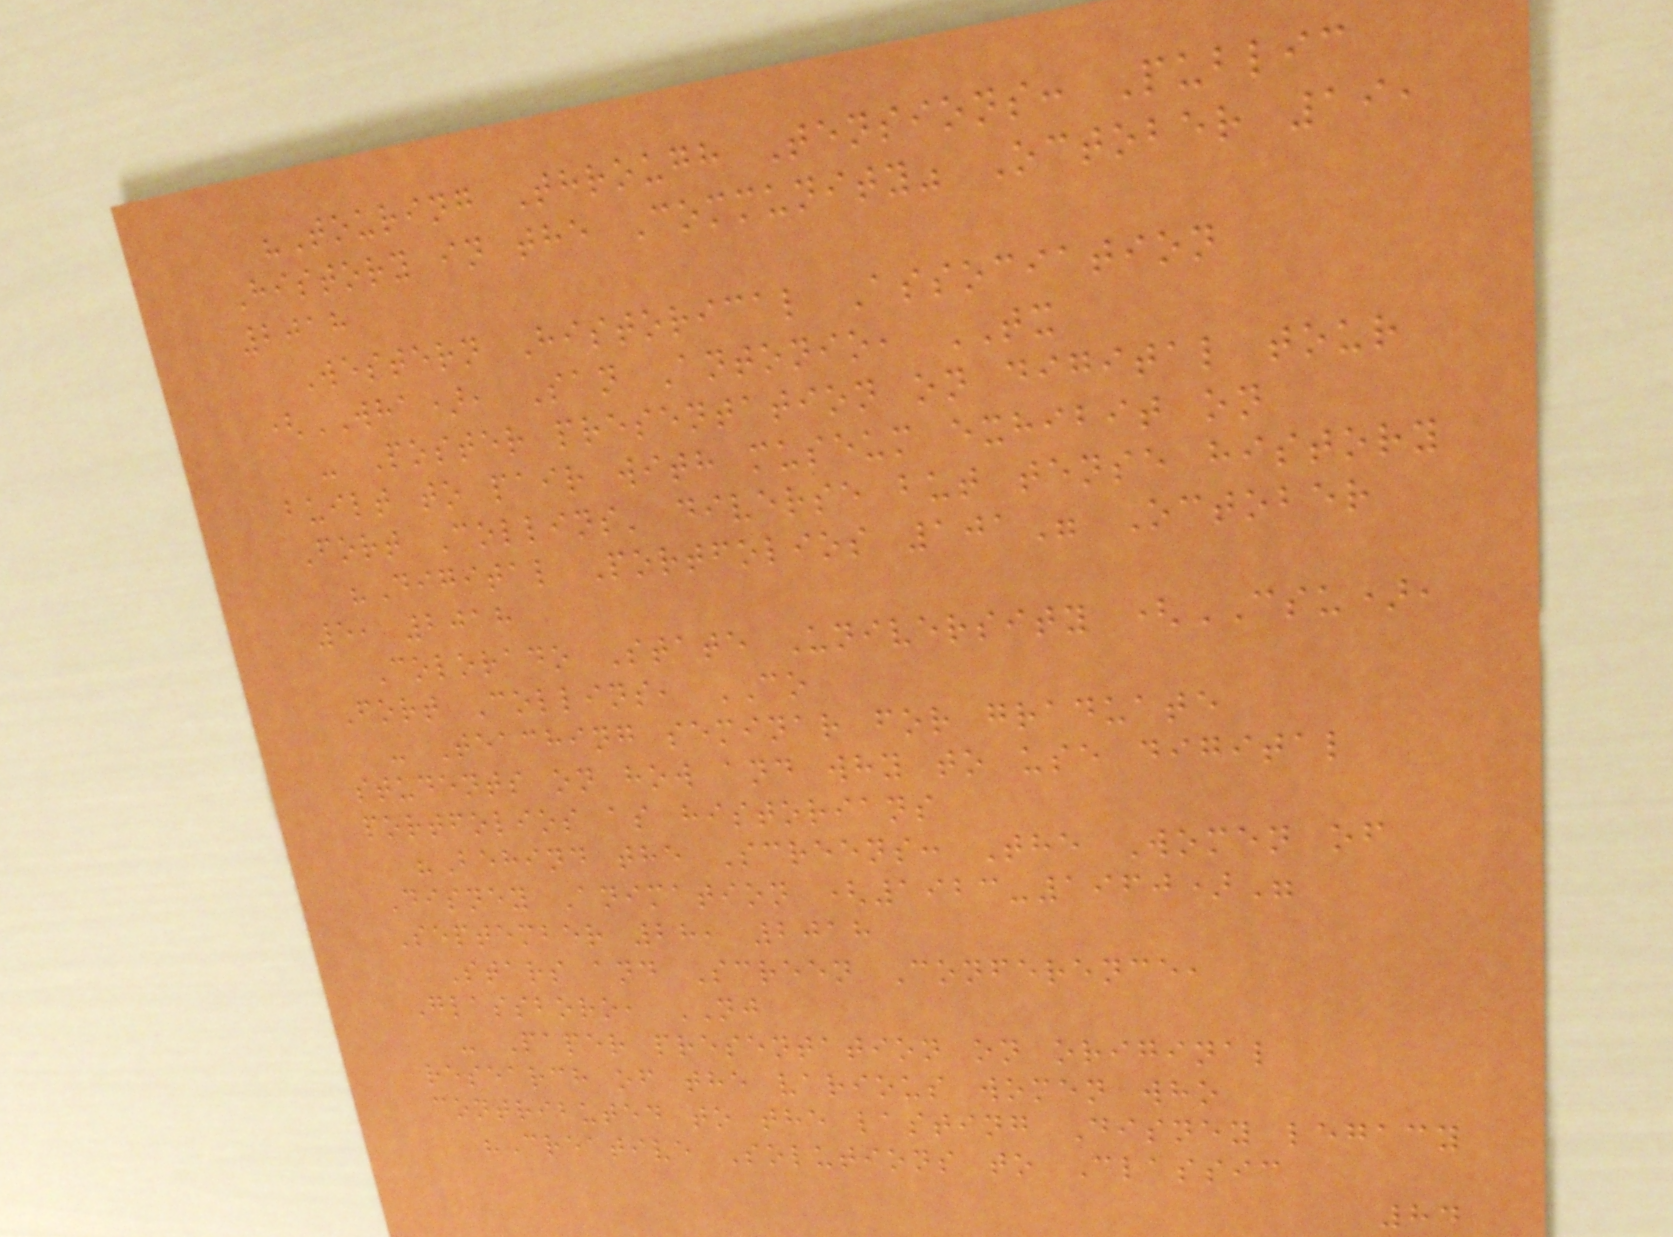"Touring Through Tensions: Public
History in the Community" October 19,
2018
Western Historical Association
(WHA), San Antonio, TX
- Poster presentation on digital tour
built to pair with museum exhibit on
Fort Collins' diverse but tense history
"Digital Portfolios 101" October
5, 2018
Colorado State University (CSU),
Fort Collins, CO
- Teaching seminar for graduate
students on how and why to use digital
portfolios as historians
"Behind the Screens: The Women of
Disney Animation (1923-1960)"
September 28, 2018
Stars and Screen Conference,
Glassboro, NJ
- Paper presentation on original
research of the various women who
contributed to the lasting Disney legacy
"Creative Solutions to Classic
84
